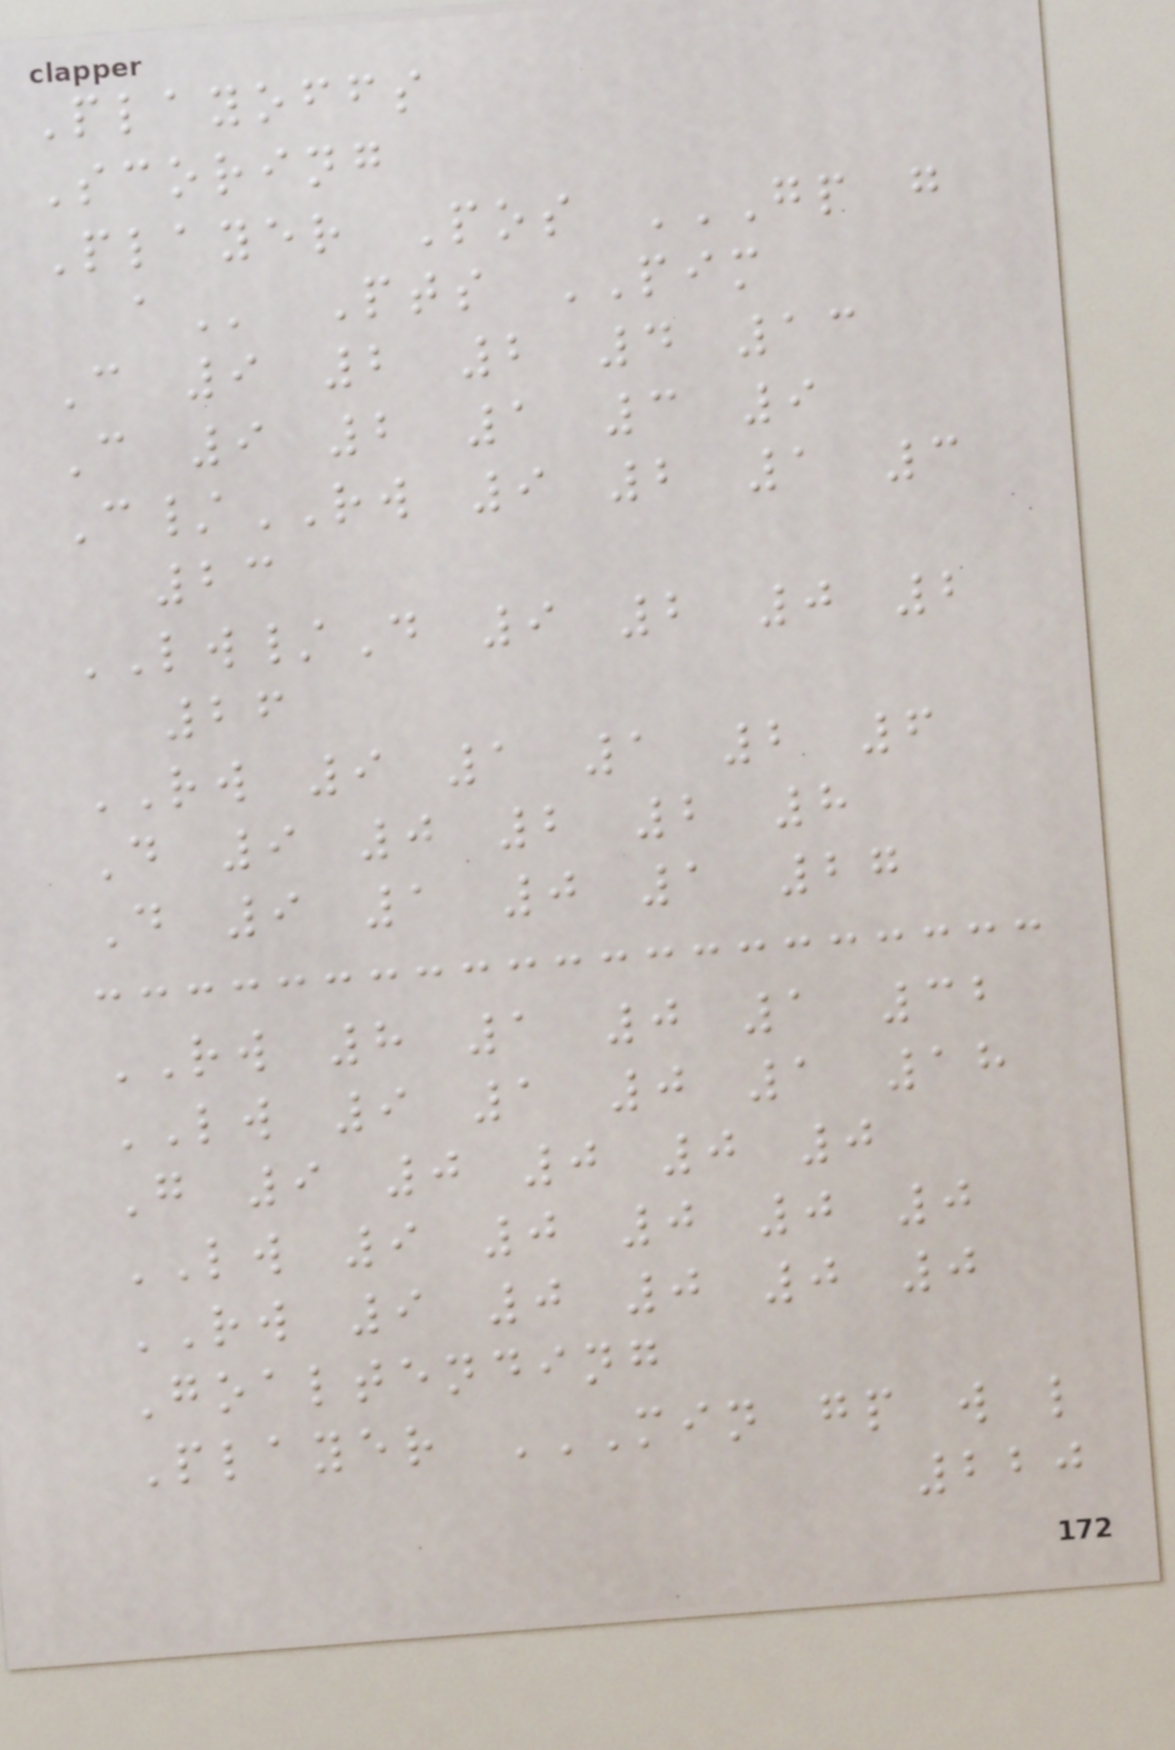Playoffs
Scoring
Player Pos GP G
A Pts PIM
C 9 2 2 4 13
C 9 2 1 3 9
C/RW 9 2 1 3
23
LW/D 9 2 0 2
26
RW 9 1 1 2 6
D 9 0 2 2 8
D 9 1 0 1 27
RW 8 1 0 1 32
LW 9 1 0 1 18
G 9 0 0 0 0
LW 9 0 0 0 0
RW 9 0 0 0 0
Goaltending
Player MIN GP W L
220
